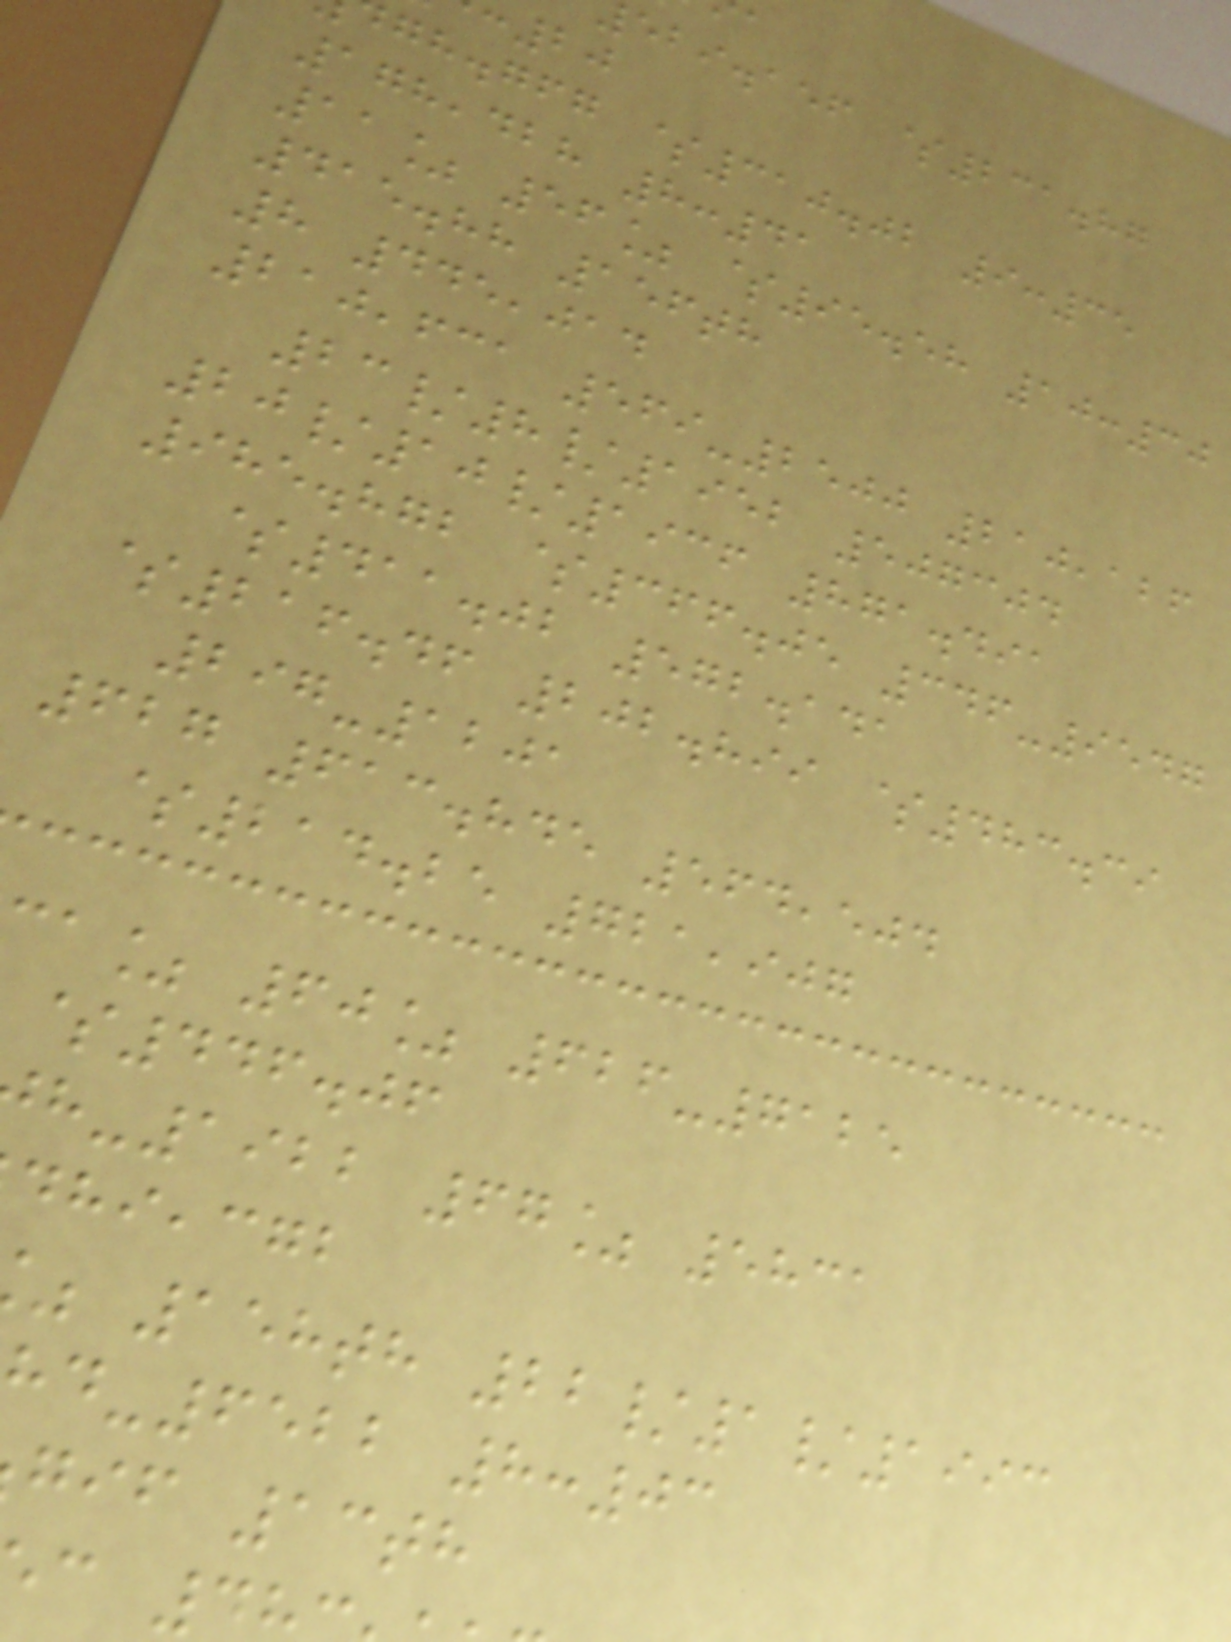ebi.aef $231.87
gh.gfg $310.02 9:35
178,428 8:41
11% 56% $95.58 10:30
415.88 156th
8 445,014
210,631 569-2500 210,126
23/8/1952 507304
20/10/1936 871.491
985.872 $366.05 346-9547
$411.02 572.141
$216.46 202.899 $483.39
297-1201
627 613.845 564,504
$214.25 721,907
a% 60% 626-7125
$446.06
-1922 67% 5831
,cgb
158th 22/1/1993
-6522 8:03
gif 13th
